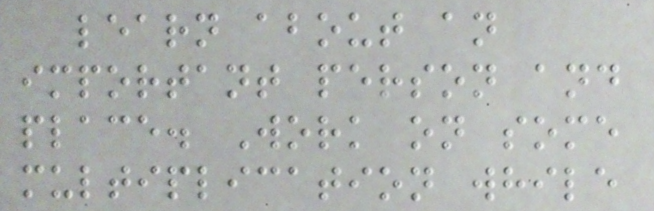learn about an
important person and
place. Work on some
multiplication while
